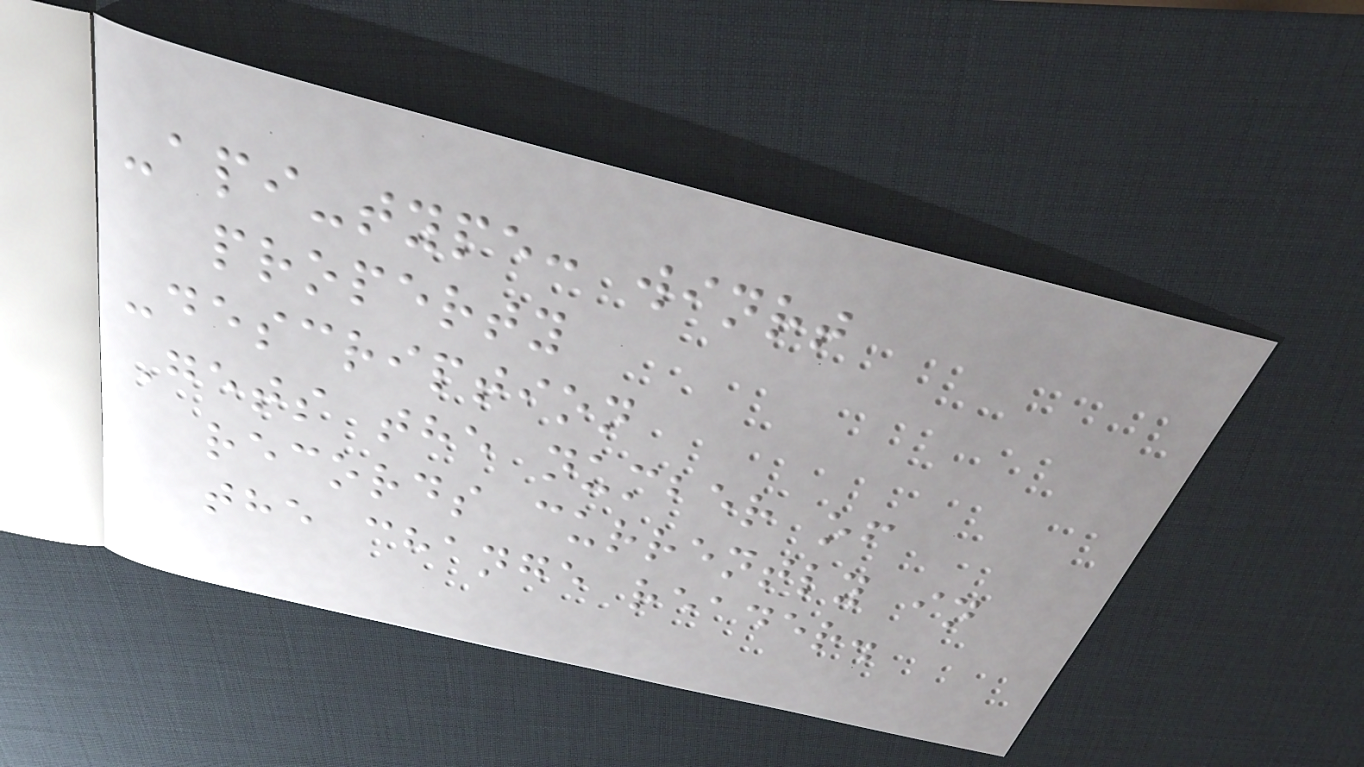-api-type: winrt
property
-description
Gets the number of
records currently in
the change reader.
